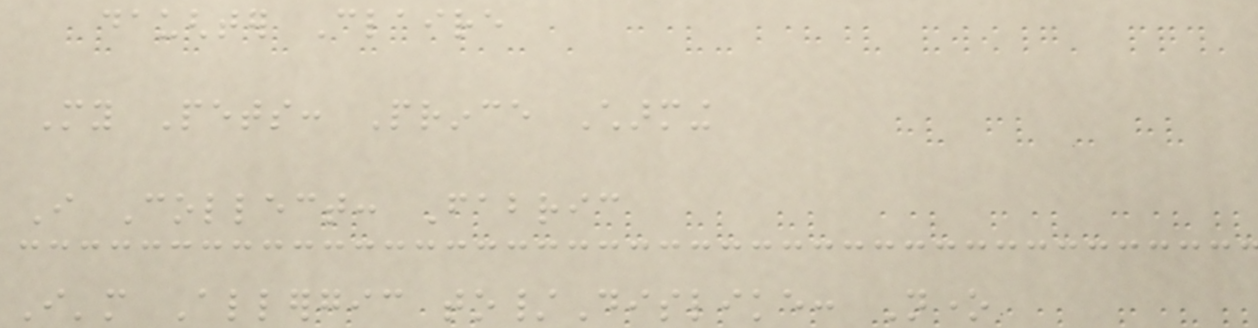daughter Claire
My Pets: Prince Charming
I Collect: Fabric
I'm Allergic to/Dislike: None
